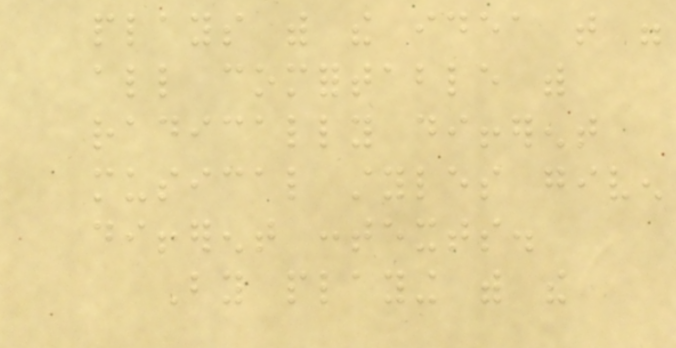plays with the idea that were
all comfortable with
radically different
musical styles given
different contexts.
By playing with the
